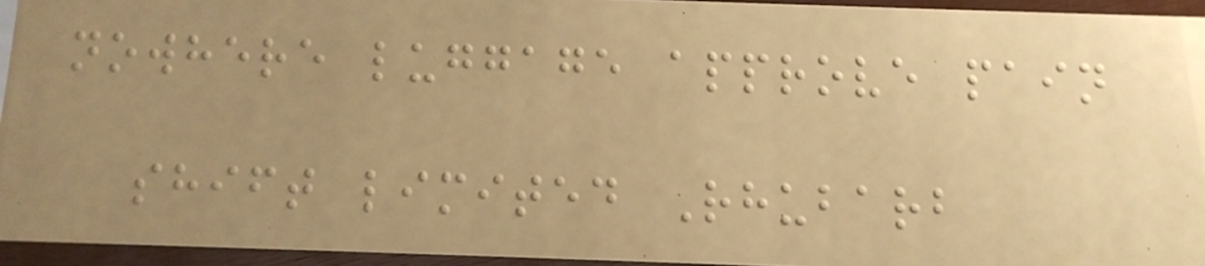nowhere luggage approve pain
shift limited Rhubarb
